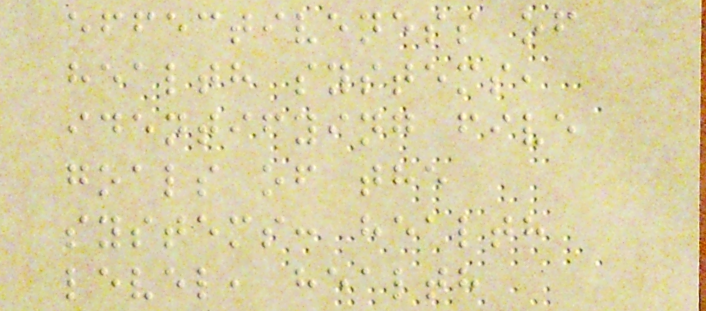effectiveness of
health systems,
identifying five
goals of the
systems: health
level, health
